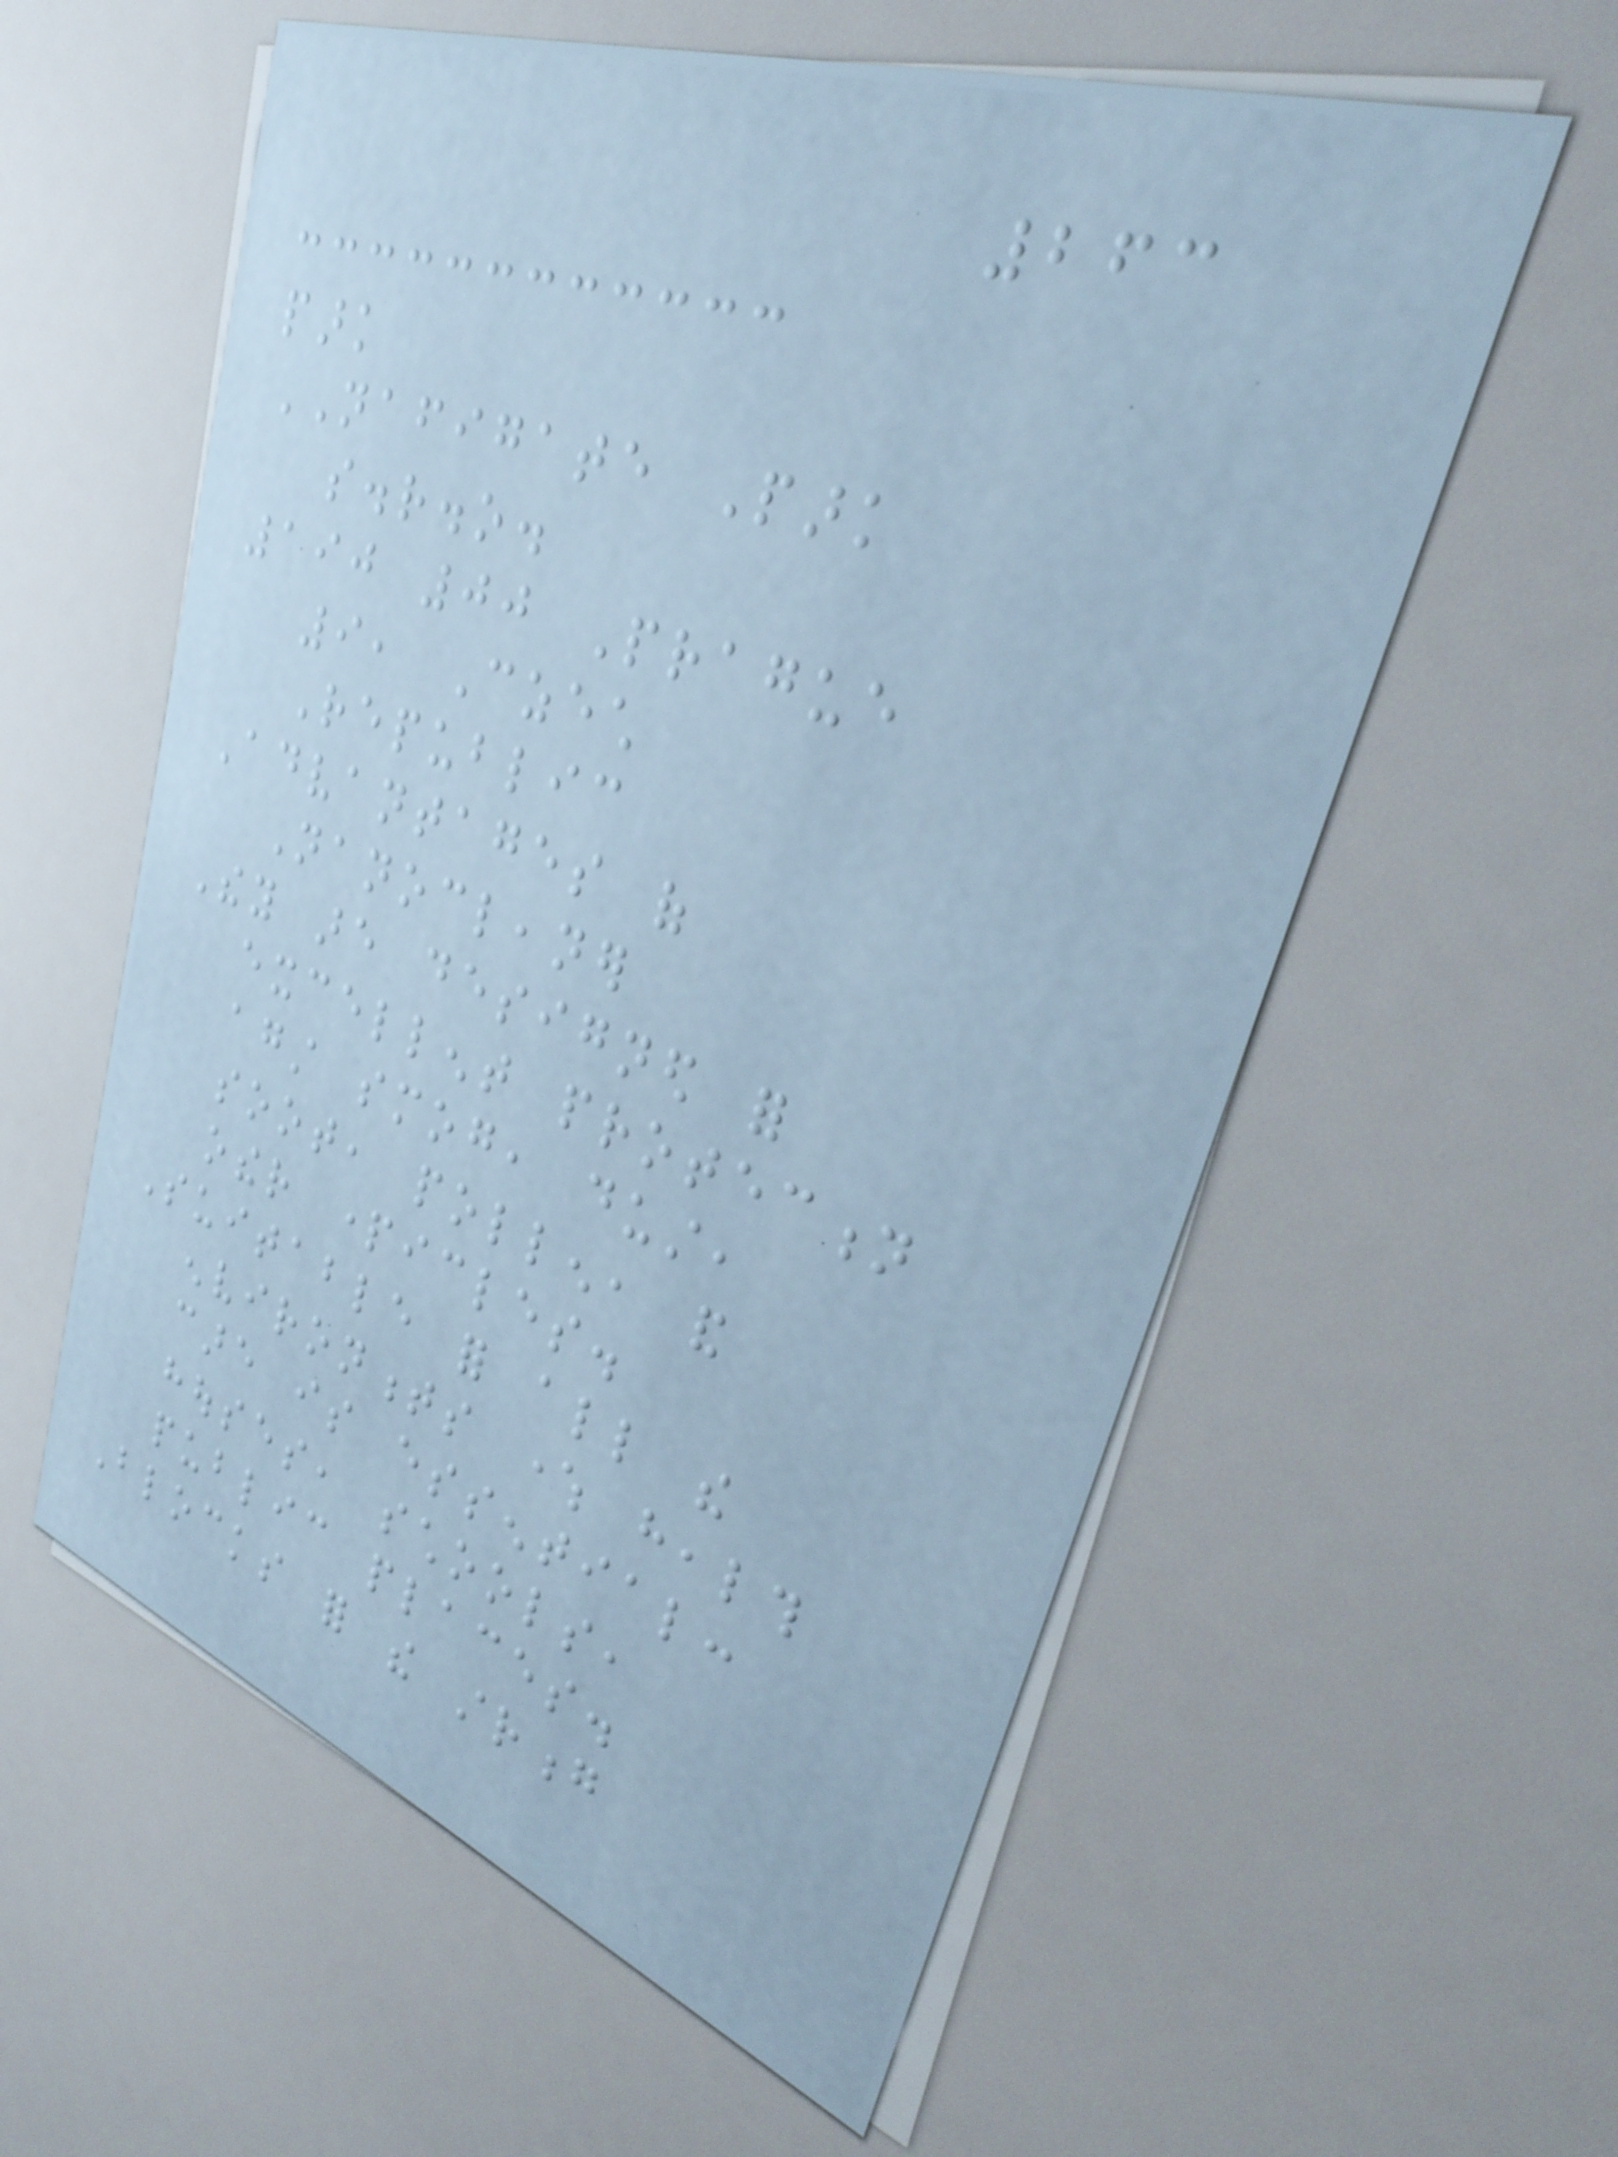263
park
NAFIGATE Park
s.r.o.
190 00 Prague
9, Czech
Republic
Advantages of
Nanocleaner
They are designed for
excellent protection
against smog, dust,
soot, pollen, and
other particles.
Suitable for all the
environments where health
care is essential:
houses, schools,
public places.
Blocks for the strong
